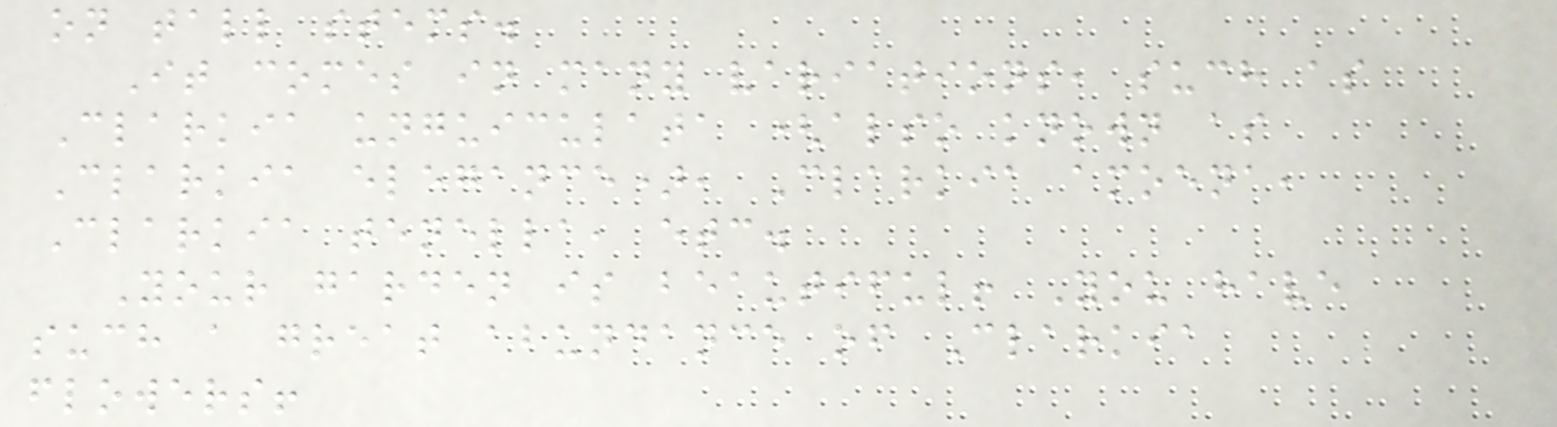on tall stems.
It comes in many variations, such as
Clarkia unguiculata (also known as
Clarkia elegance), Clarkia amoena,
Clarkia tenella, etc.
Your garden is beautiful! You have
such a great abundance of Clarkia
flowers!
